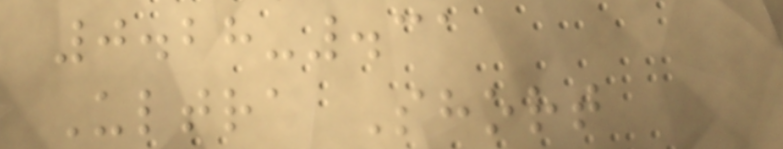0.28-.31
Ultra Short
